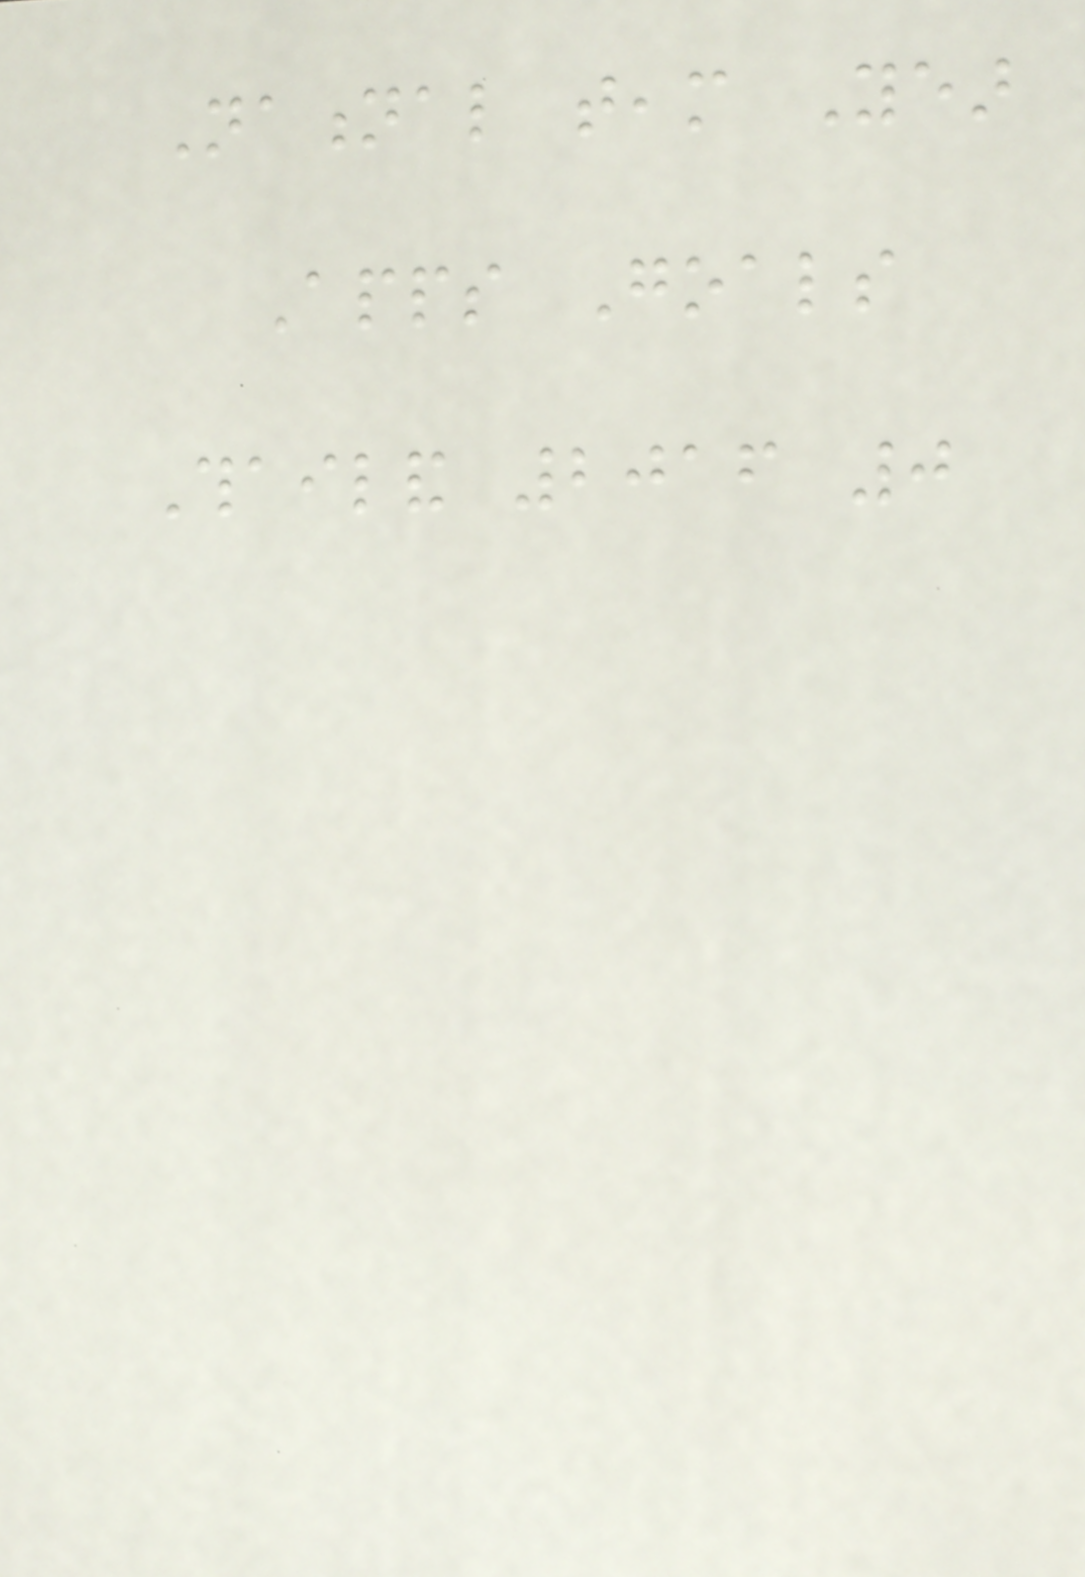National team Year
Apps Goals
Thailand 2016 0
